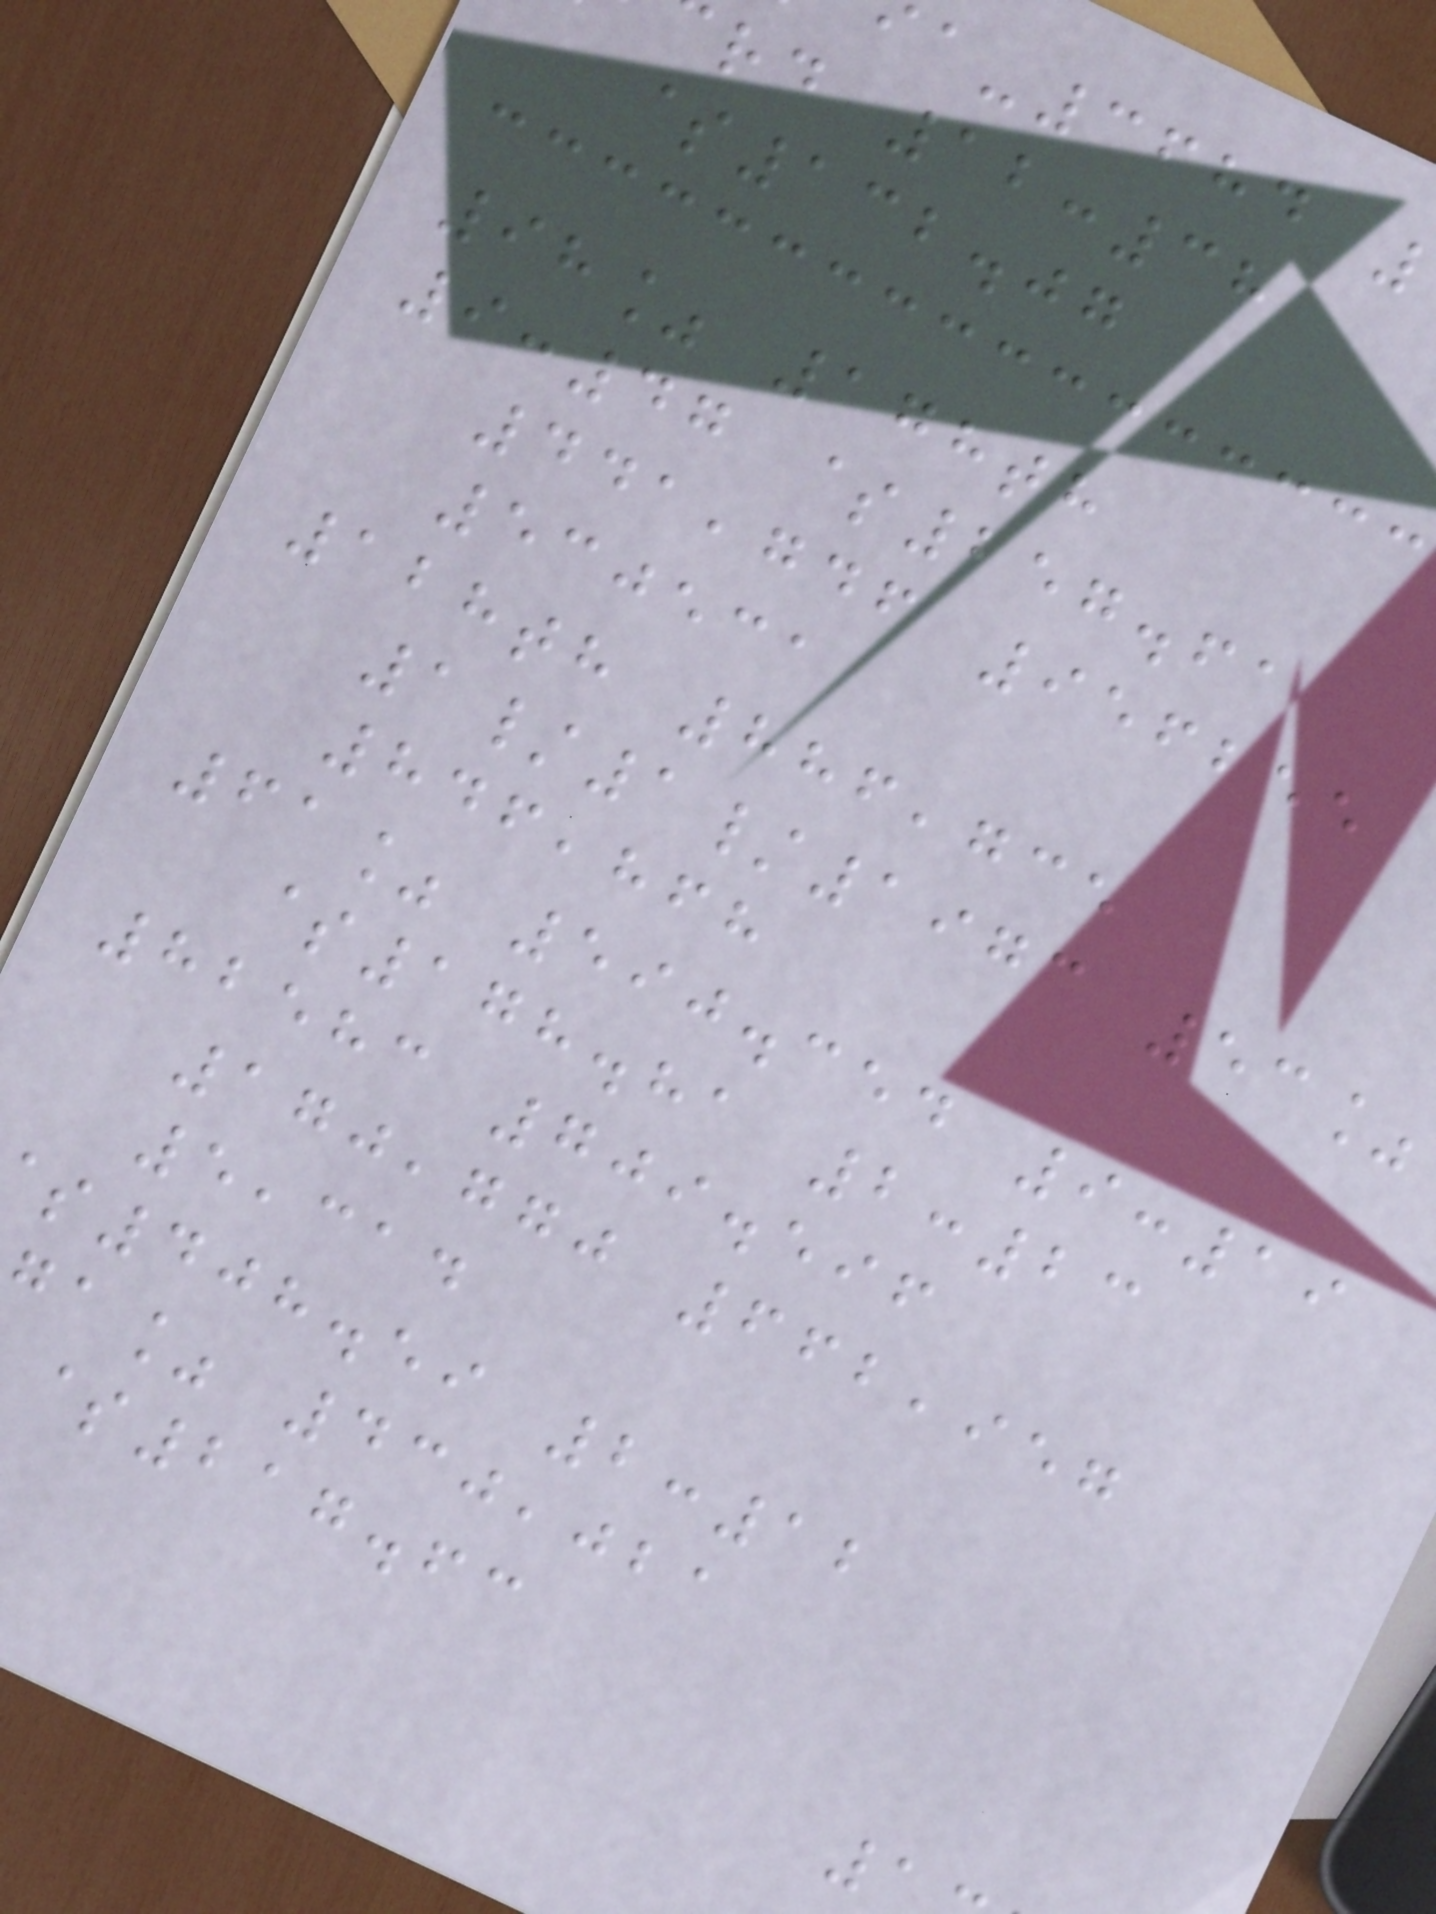-3684
rd 12:38
$132.07
98% 178th
9:47 $257.61
441,746 956255
530531
128th 886,735
1/1/1973 53%
846,868
61% 590.354 9:19
$178.81 2:23
82583 709.596
170,770 662,957
5,314
408.59 2:12
ga% 430,021
$217.63
